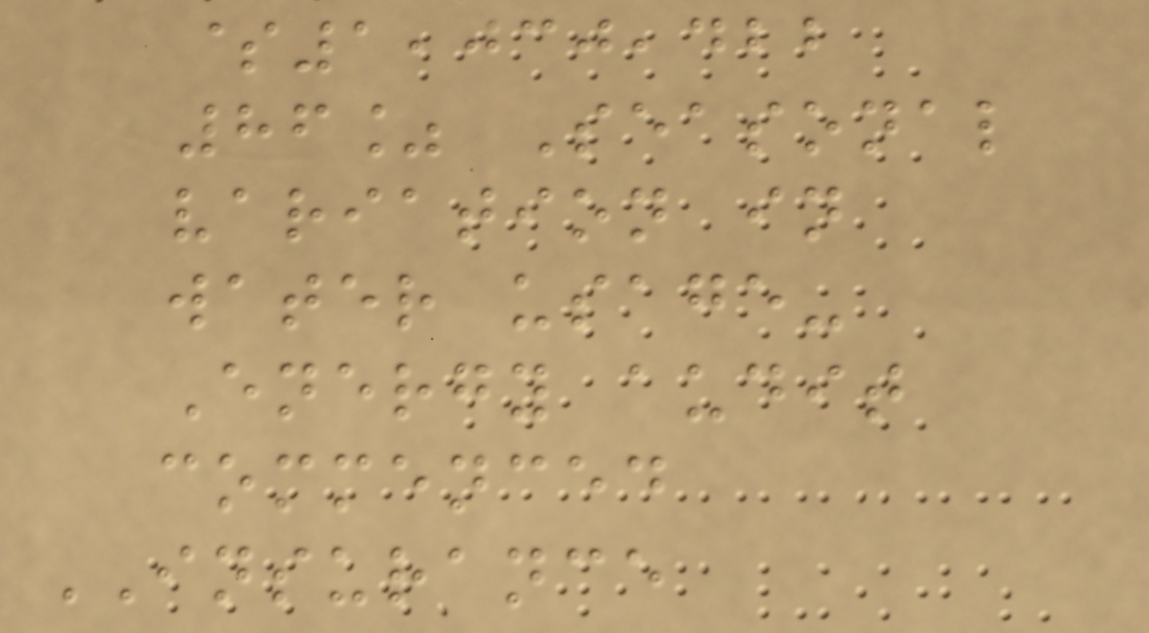$1,030,422
86% Seasonal
variation in
water usage-
Energy audit
commenced
INSURANCE
